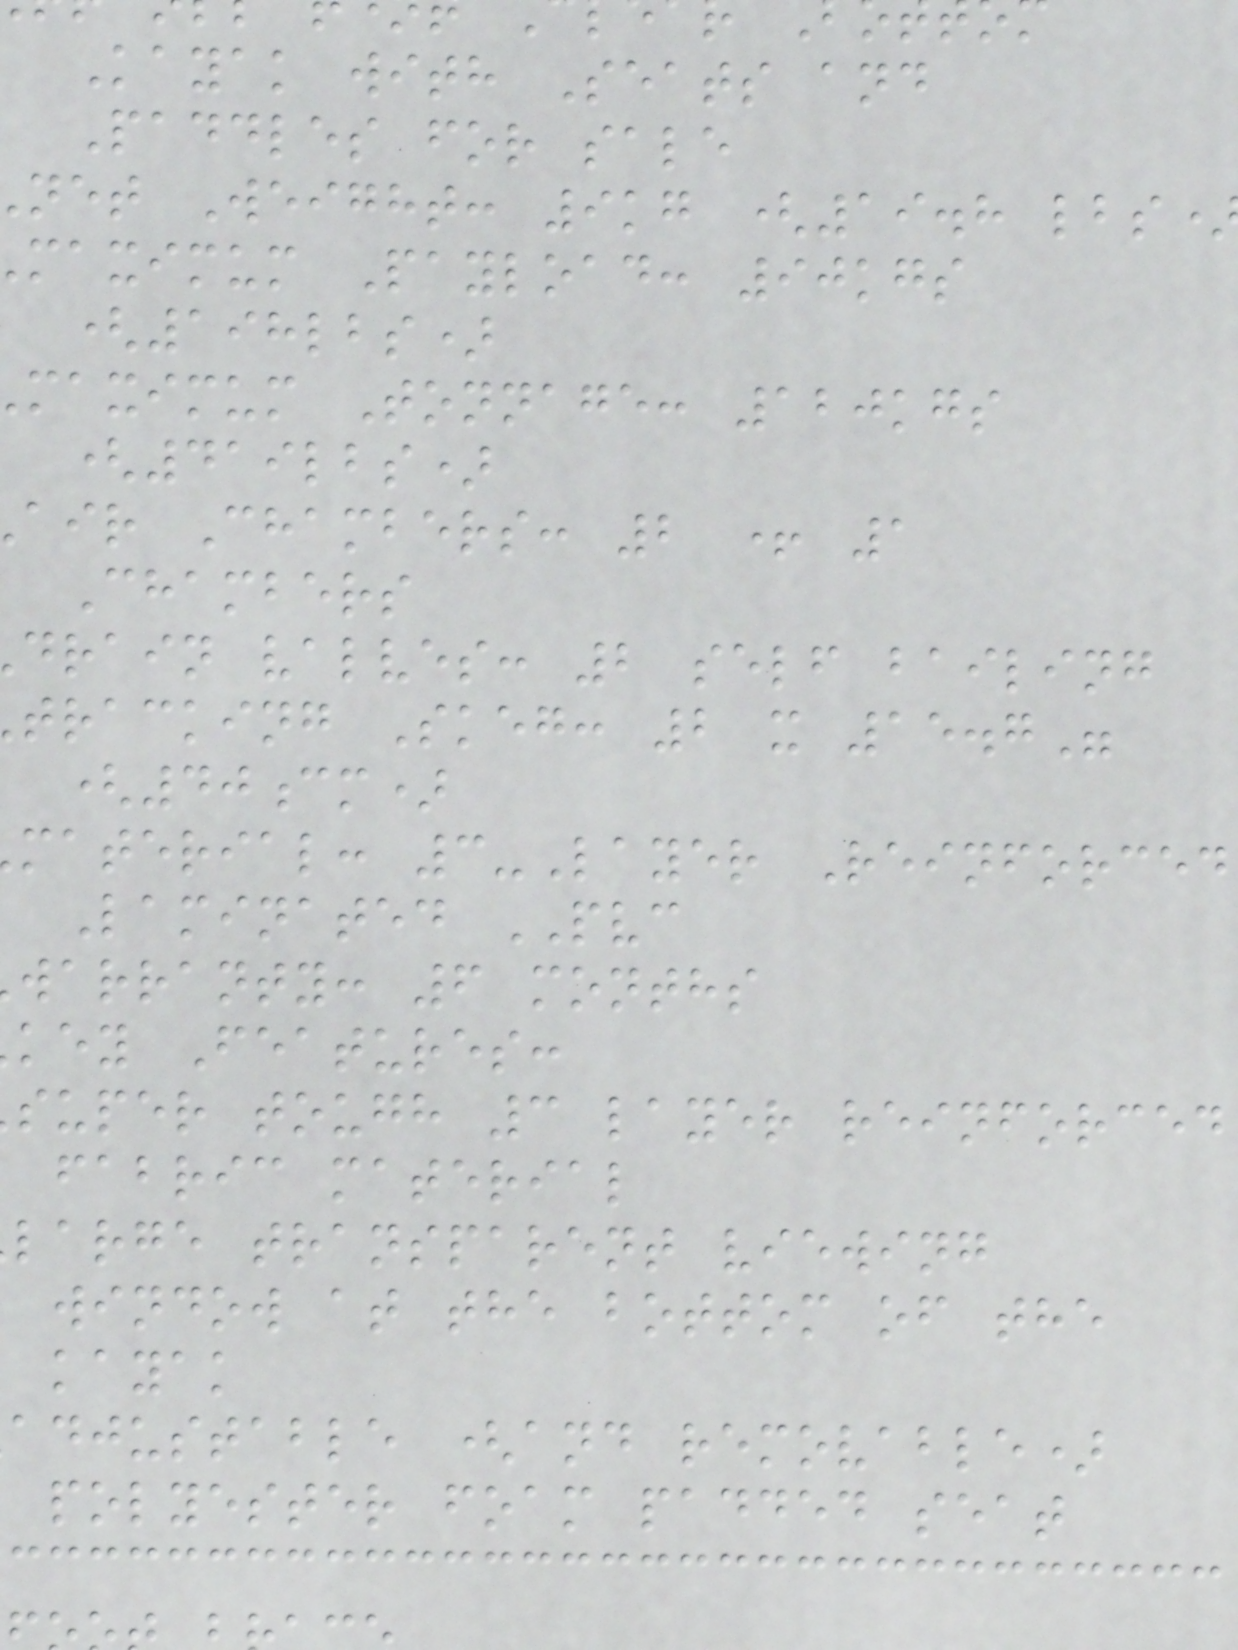Kayak with Seats and
Paddles for sale
net Weight: 9kg (19.8 lbs
maximum Payload: 90kgs
(198lbs)
maximum Tonnage: 120kgs
(419lbs)
air Chambers: 2 + 1
Chambers
drain valves: 2 self bailing
tracking Skeg: 2 x 15.7"
(40cm)
material: 3-Layer Reinforced
Laminated PVC
warranty: 6 months
key Features:
super tough 3 layer reinforced
fabric material
large transparent viewing
window at the bottom of the
kayak
adjustable (and removable)
polyester foam padded seat
